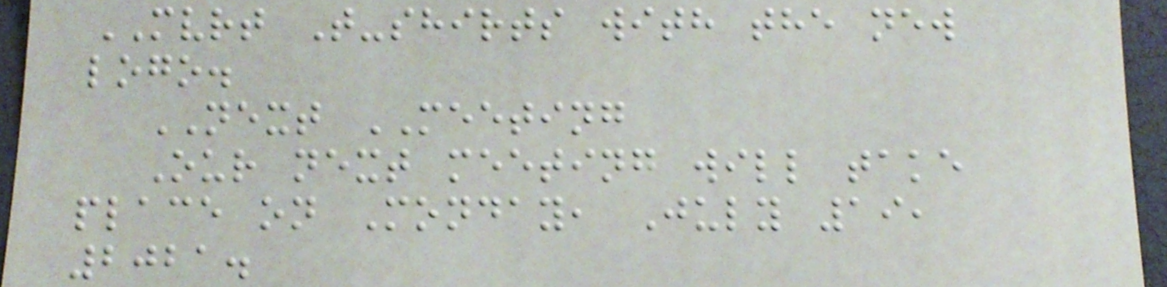MVRT T-shirts with the new
logo.
NEXT MEETING
Our next meeting will take
place on Monday, July 19,
2021.
